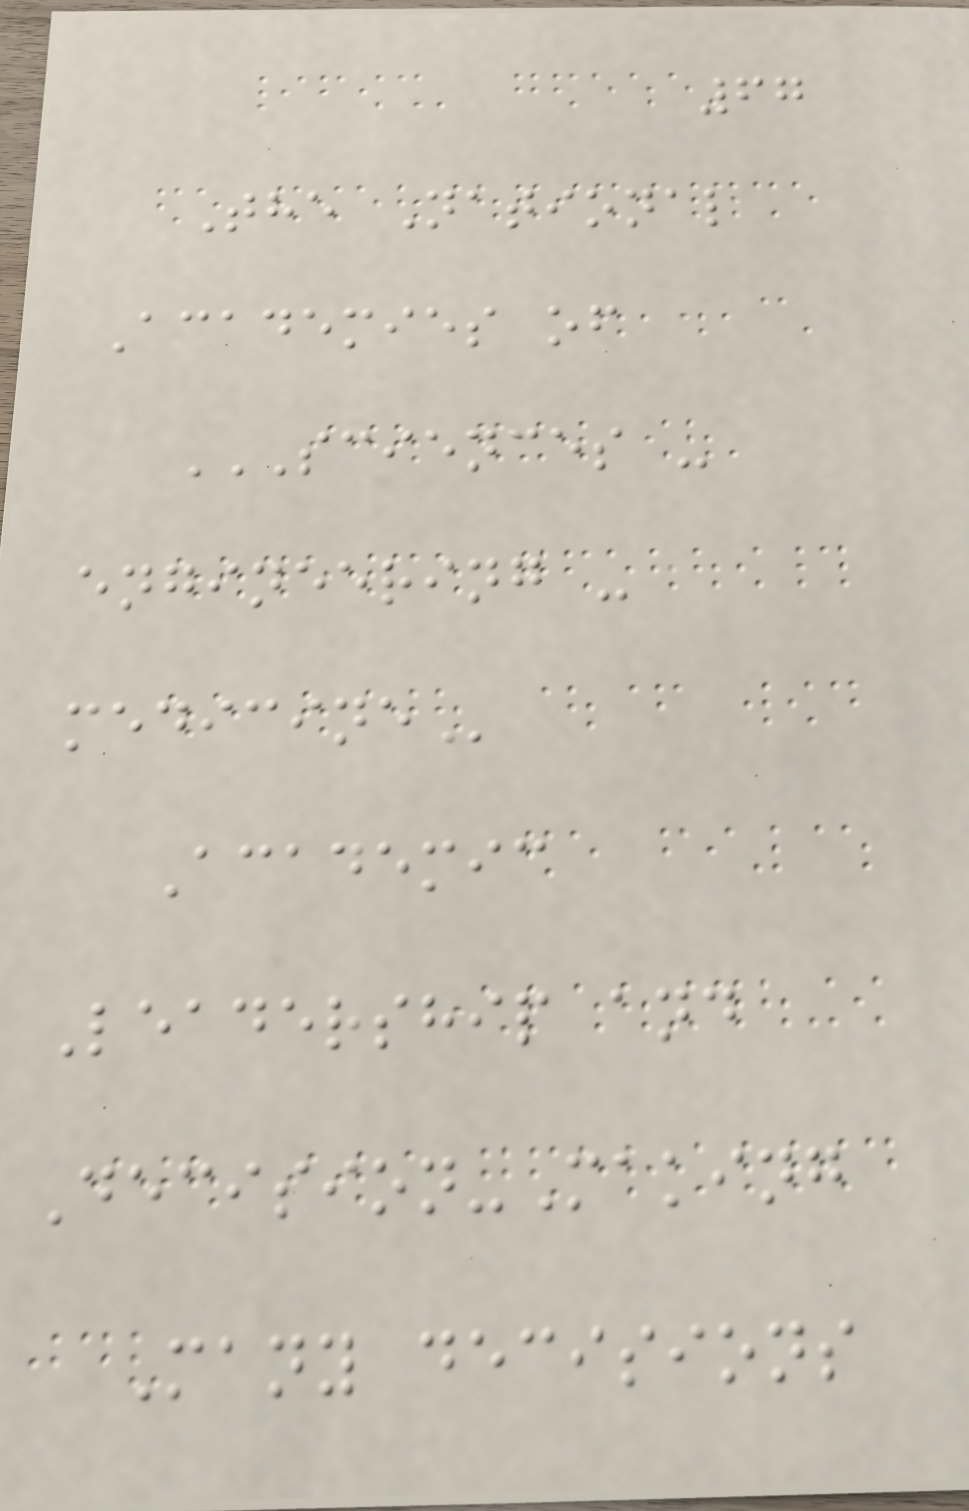67
The National
Academies of
SCIENCES -
ENGINEERING -
MEDICINE
Academic
Leadership and
Decision-Making
Many decisions
